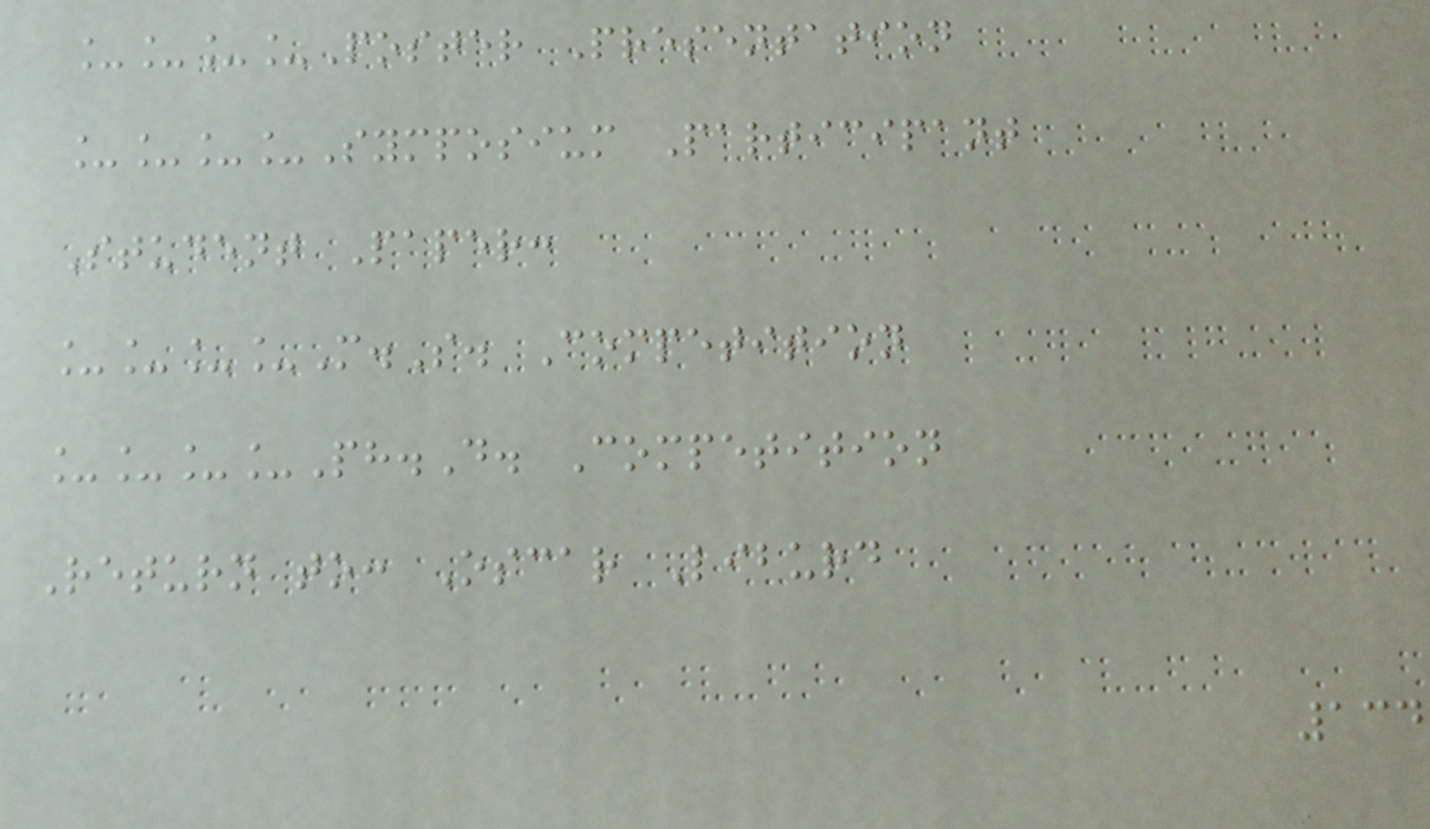____Poster Presentation
____Symposium Participant
Student Paper:
____M.S. Competition
____Ph.D. Competition
Return to: Oscar Liburd
134
